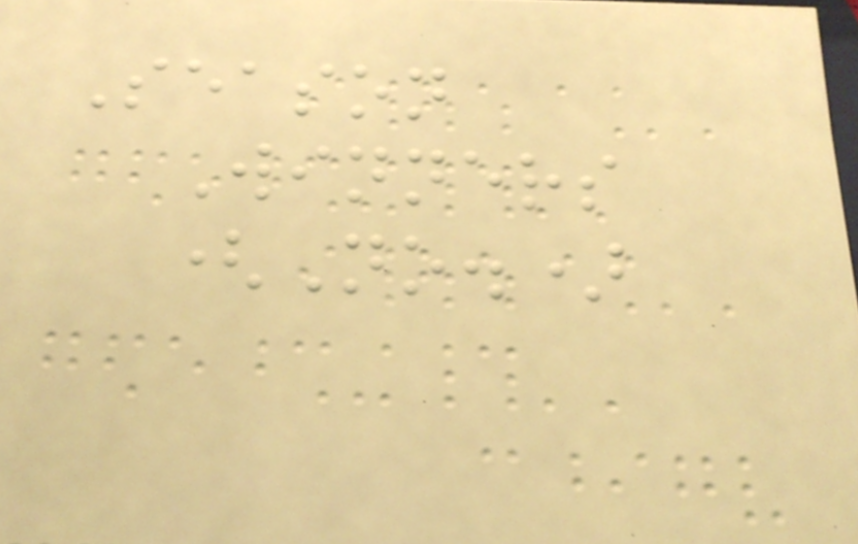Season
Winners
(No.)
